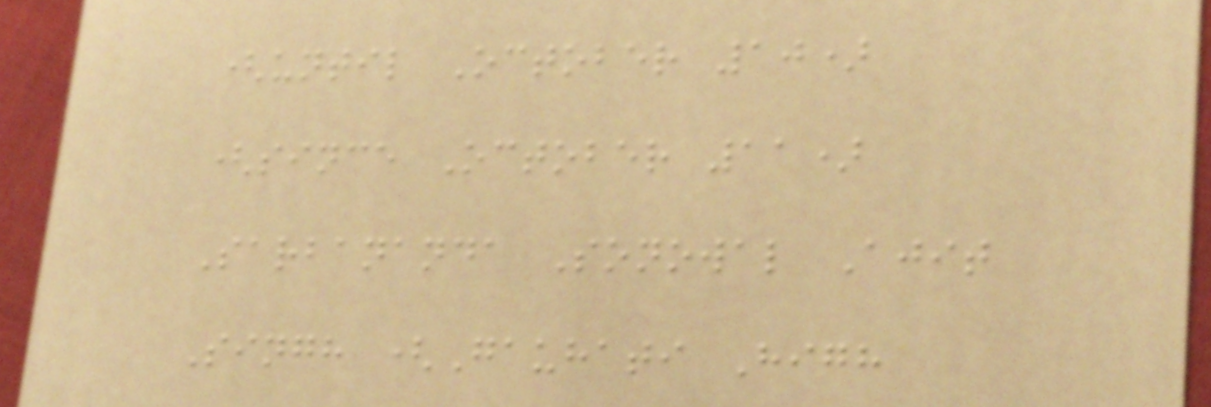(until October 10)
(since October 11)
Sarbananda Sonowal Ajit
Singh (Gauhati High
